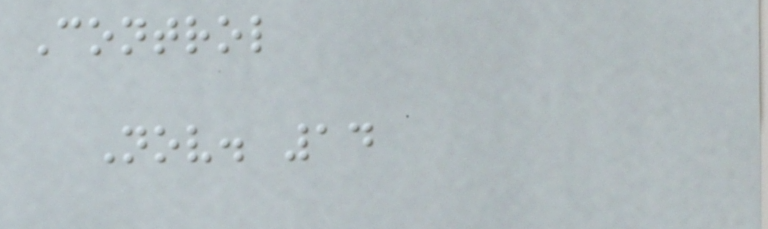Control
Nov. 14
